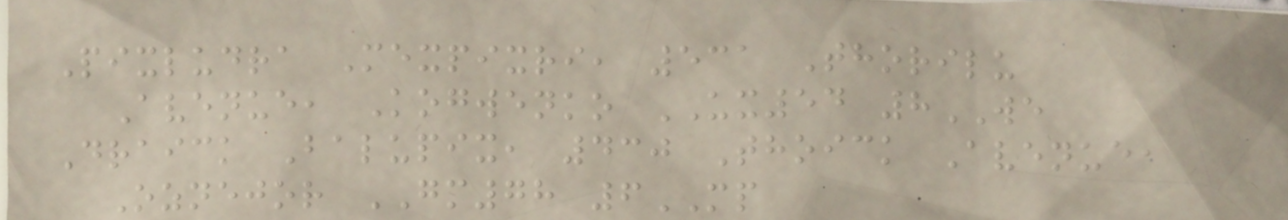Pixludra Mexpixri, 531 Thorilu
Avenue, Kogwenko UX54 8WE
Draick Balupix, 430 Thoick Avenue,
Oznejor GM78 6MP
